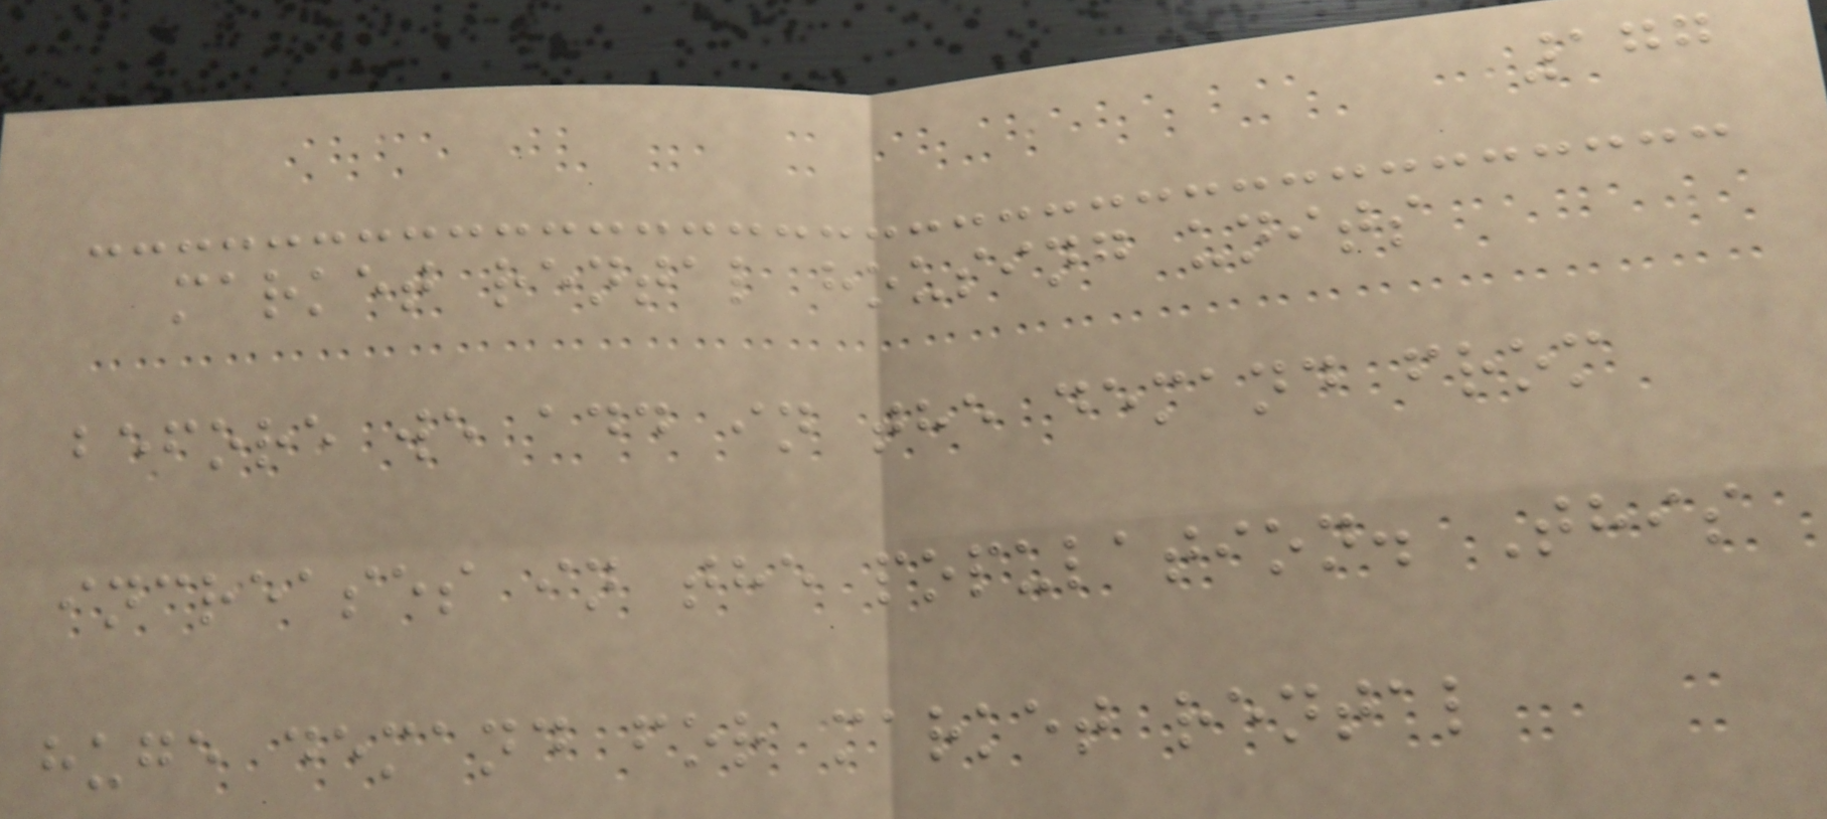177
market rental housing units
before we add in the demand from
increases in the population. This
huge demand for market rental
